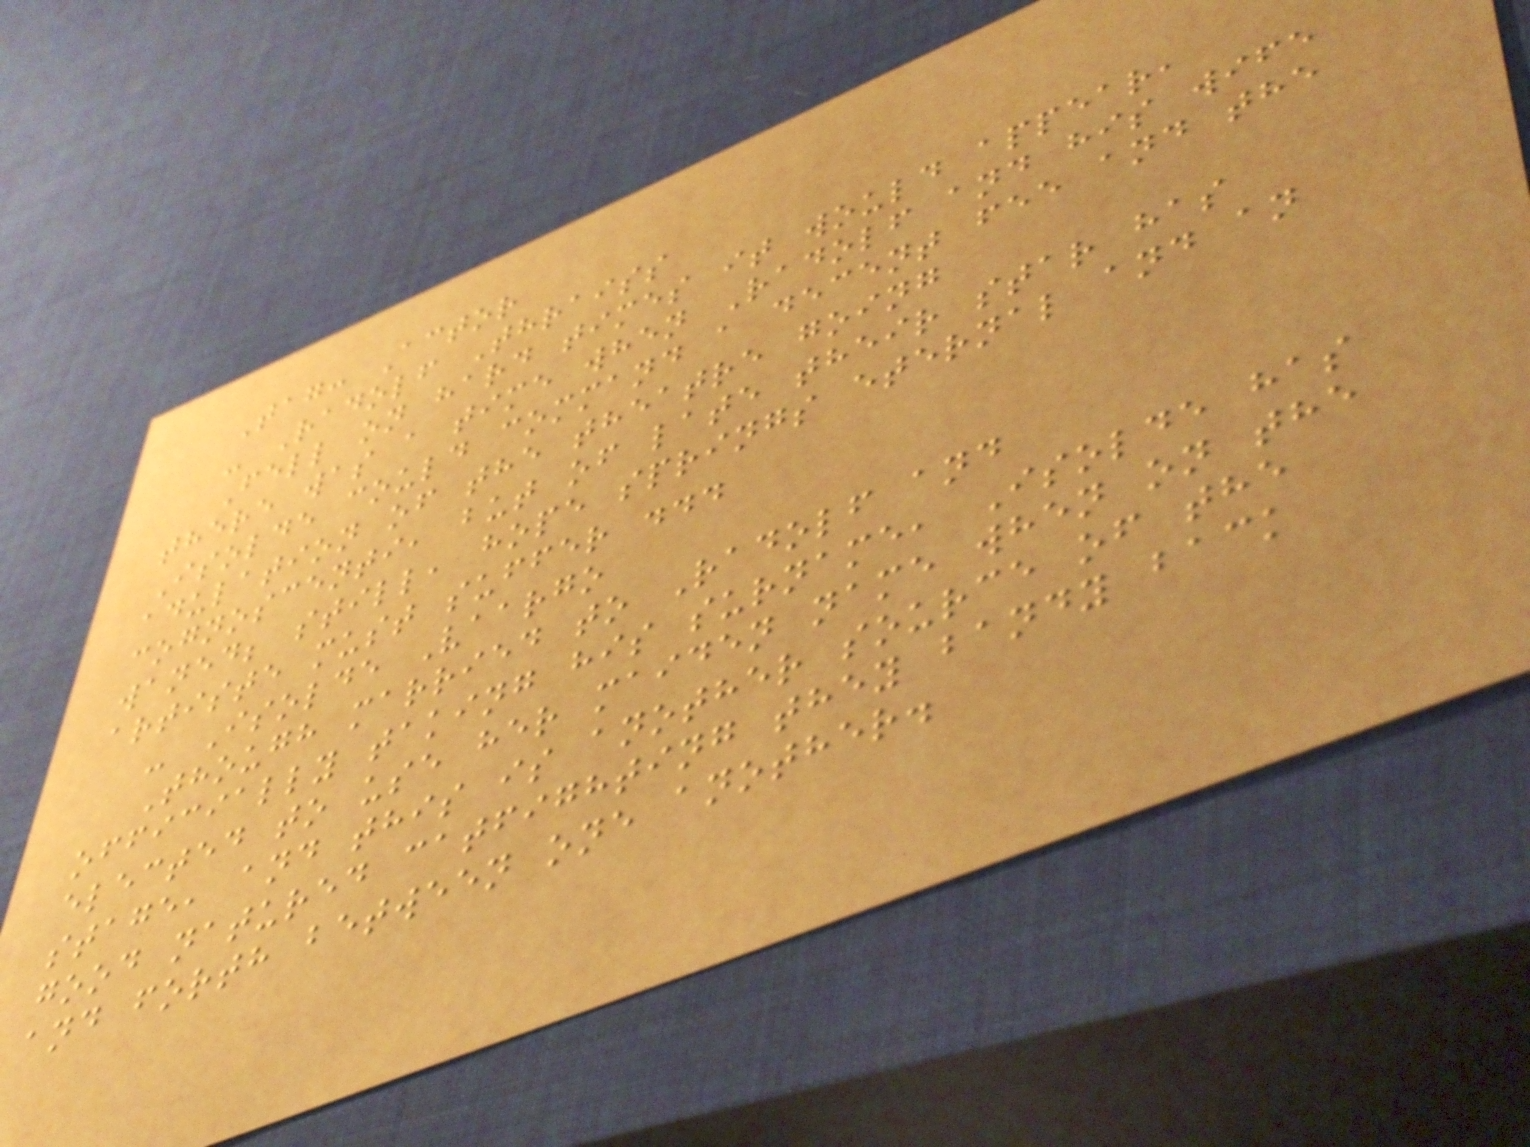Tag: Actor
- Radolf Thraiss
Fell on hard times it would appear,
there was a time when Radolf and his wife
Isolde could command a decent fee and the
adulation of the theatre going
cognoscenti, but of late their star has
waned; still, hope springs eternal and an
artiste must suffer ...
- Isolde Vaargo
Though married to Radolf and
officially taking his surname, Isolde has
elected to use her maiden name when on the
stage, and this is another source of the
good natured catfighting they bandy back
and forth between one another.
